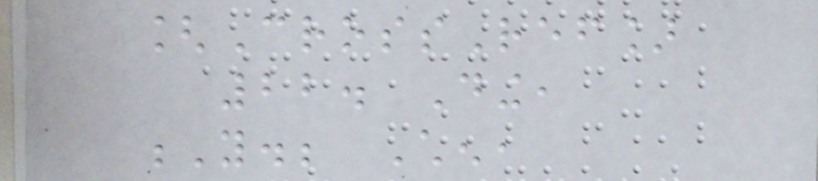[CrossRef]
22. Ding,
Y.; Chen,
